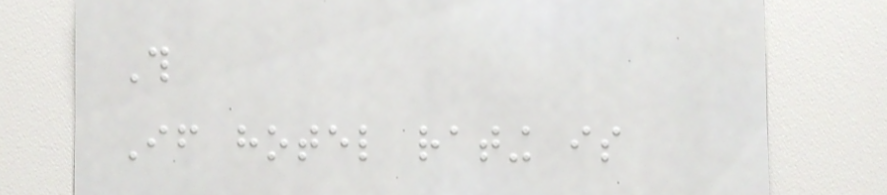This
If hotel rating is
